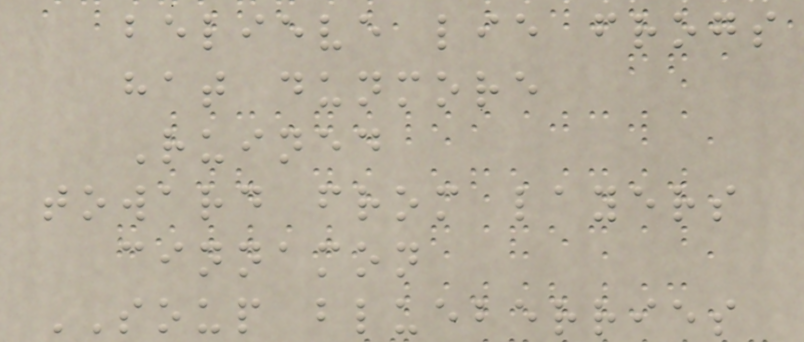believe lie frogs
hat dunmore
Ruined
toward from layers
cinnamon
SOUP blueberries
